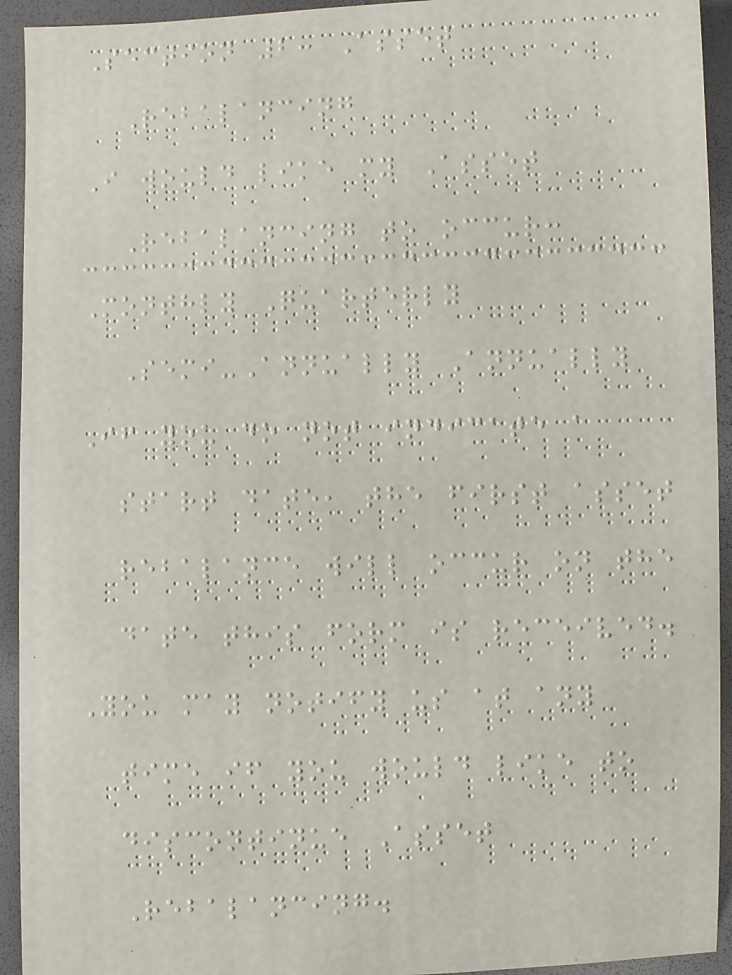Section 2: Asset
Rebalancing
I would like my Asset
Rebalancing to occur:
Monthly Quarterly
Semi-Annually Annually
If you do not indicate a
start date, the first asset
rebalance will occur on the
date this form is received.
You may notify us at any
time if you would like to
discontinue Asset
Rebalancing.
